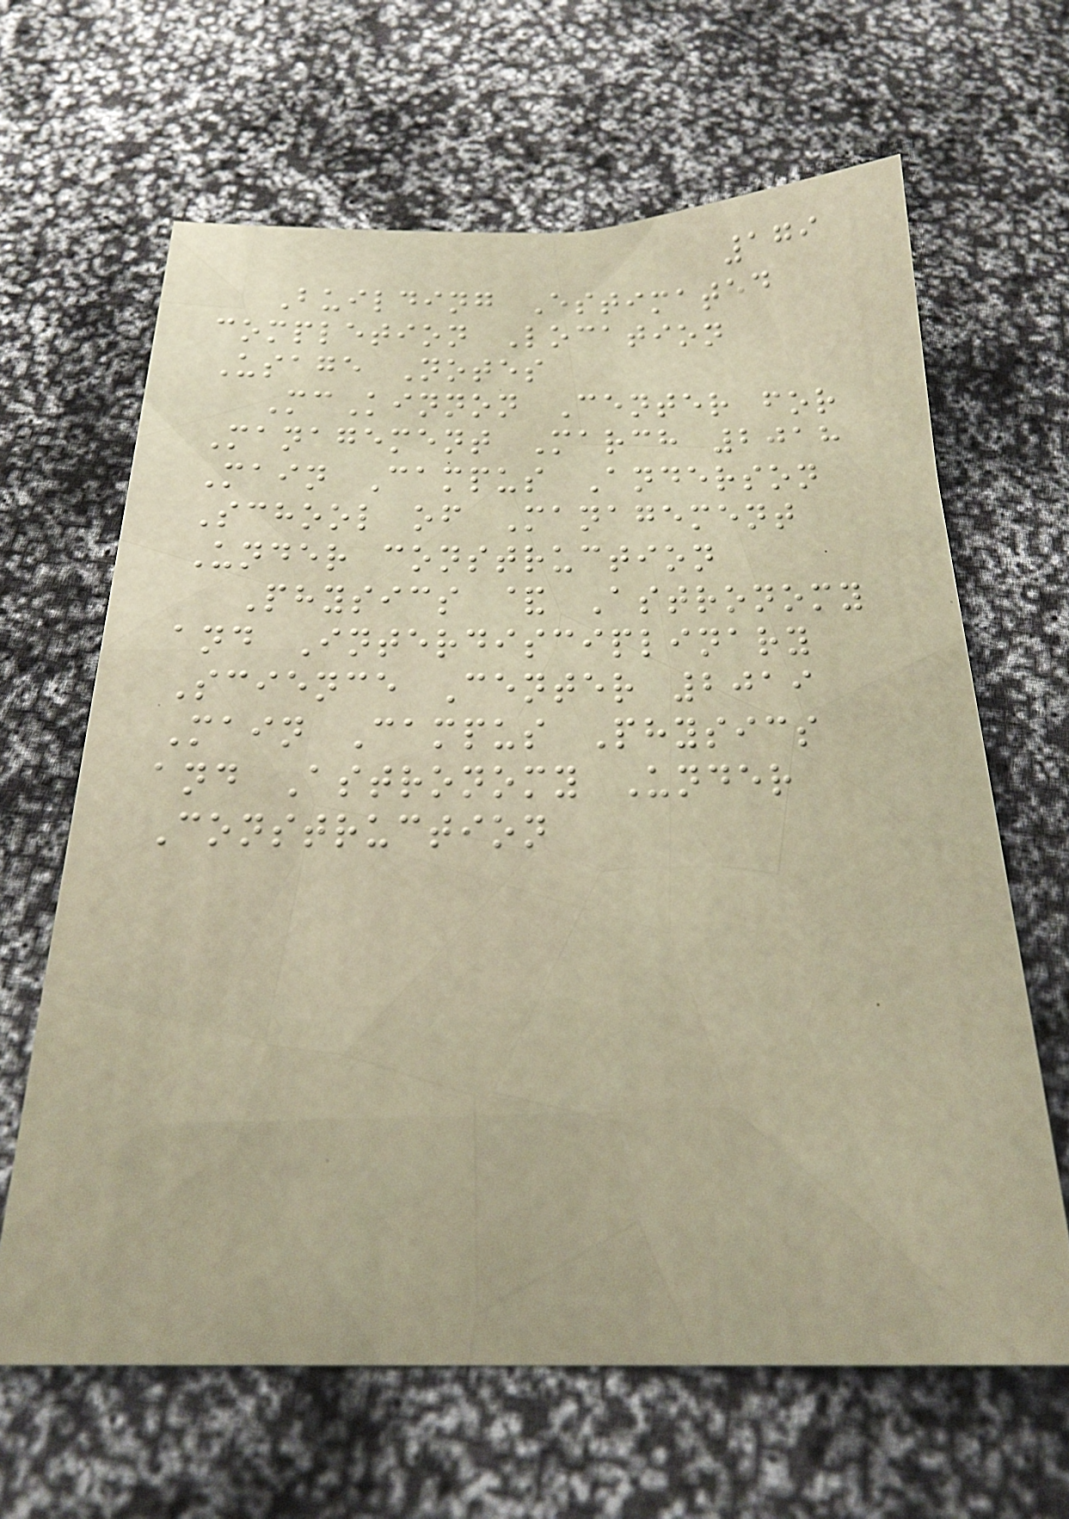179
Building Estimated
completion Location
Usage Notes
McKinnon Center for
Management March 2018
Main Campus Anderson
School of Management
Under construction
Physics & Astronomy
and Interdisciplinary
Science Center 2019
Main Campus Physics
and Astronomy Under
Construction
